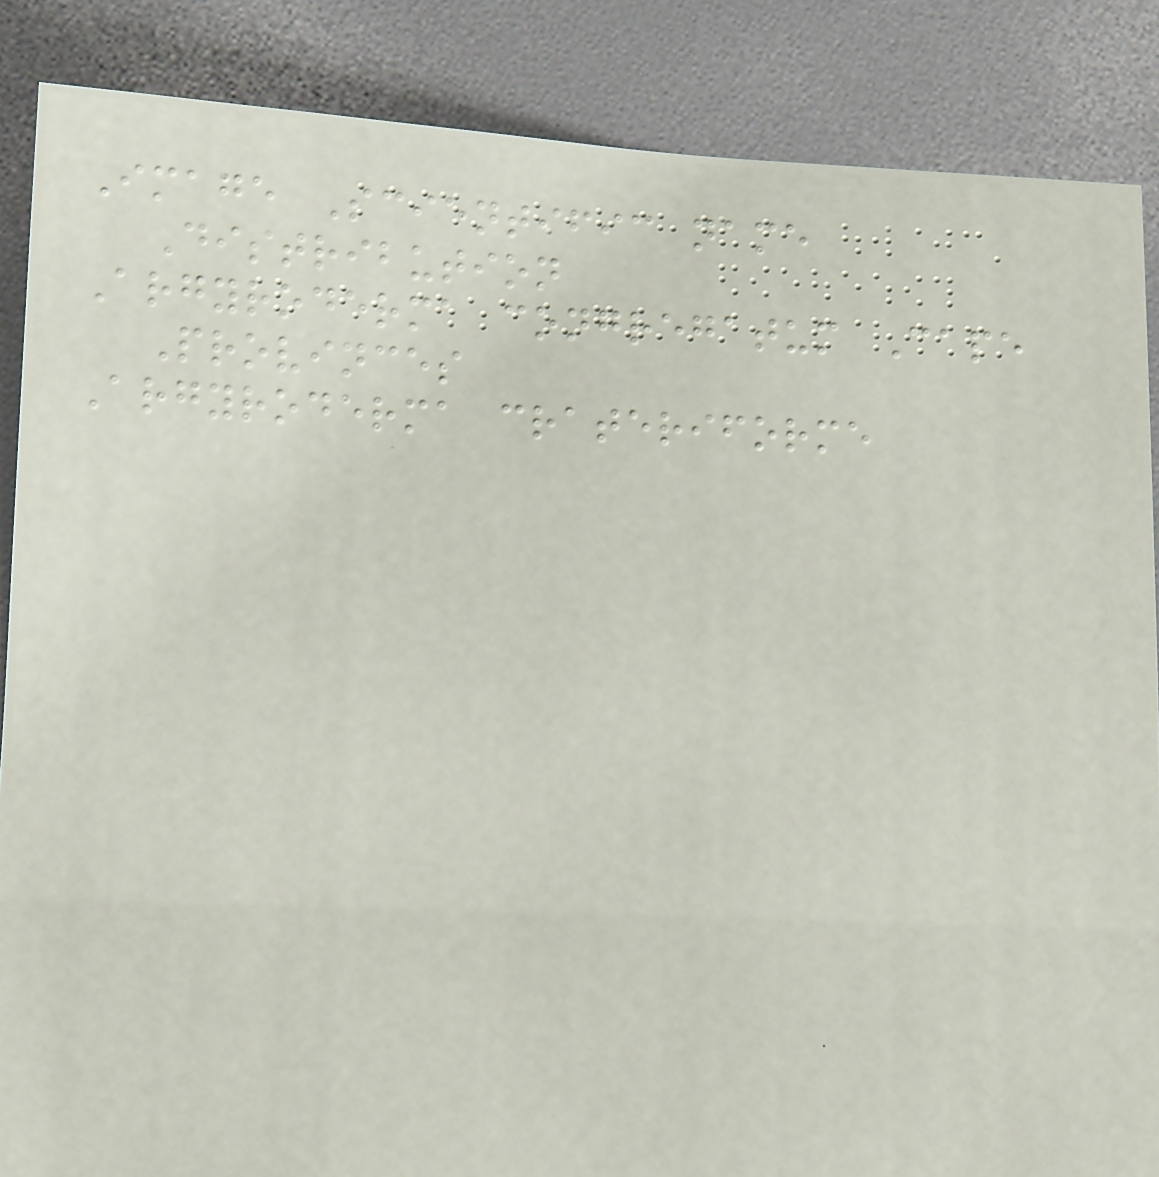Image Scientific name
Distribution
Argyroderma congregatum Cape
Provinces
Argyroderma crateriforme
